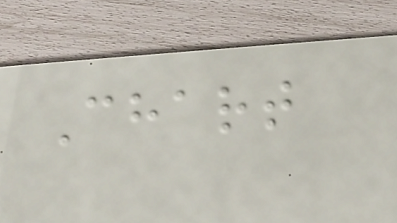Chart
